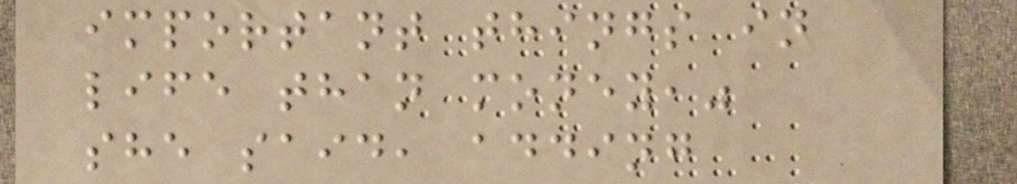important things in
life than money,"
she said, adding
